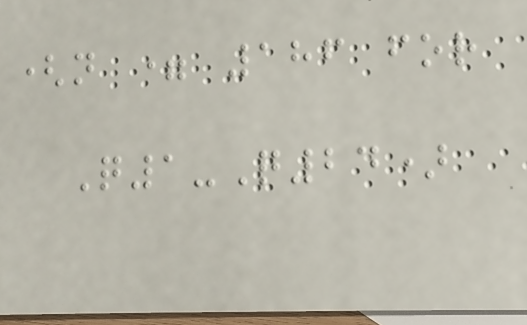(n = 186 for
Q1-Q24)
